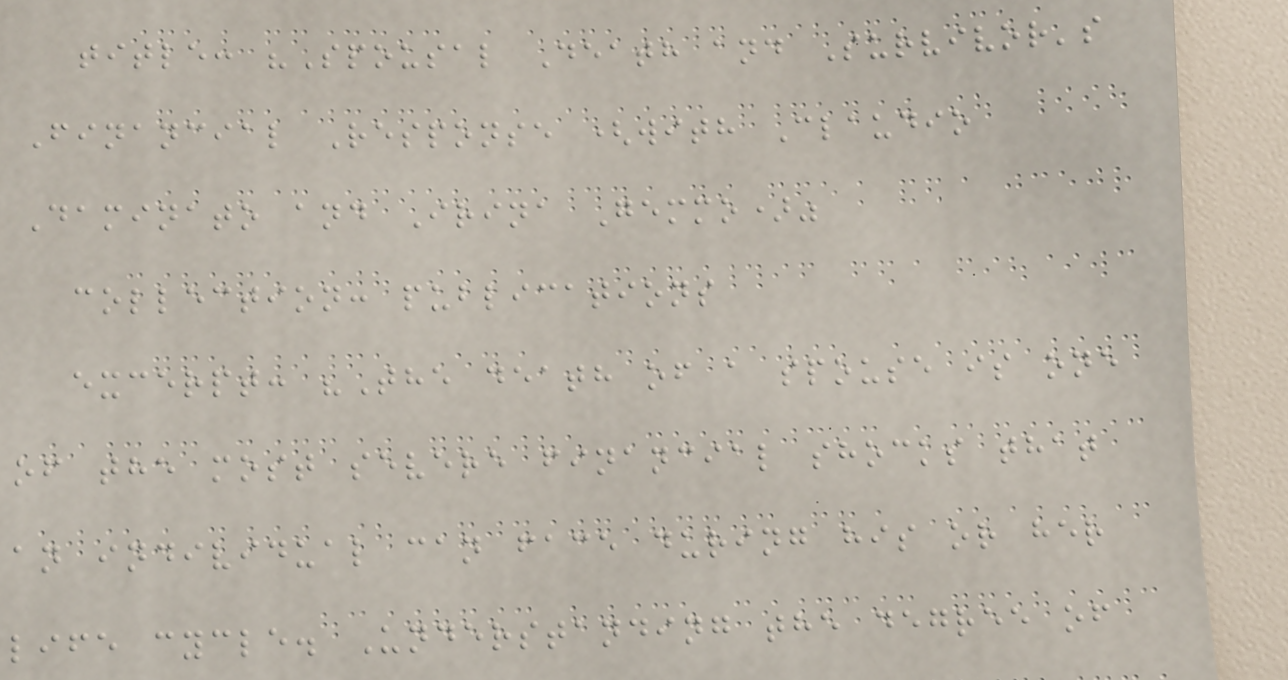title: "Spousal Death and Survivor's
Financial Response (with Claudio
Daminato and Irina Gemmo)"
collection: publications
excerpt: "The death of a spouse is one
of the most severe financial shocks that
an individual can face during his or her
life cycle. Understanding the degree of
